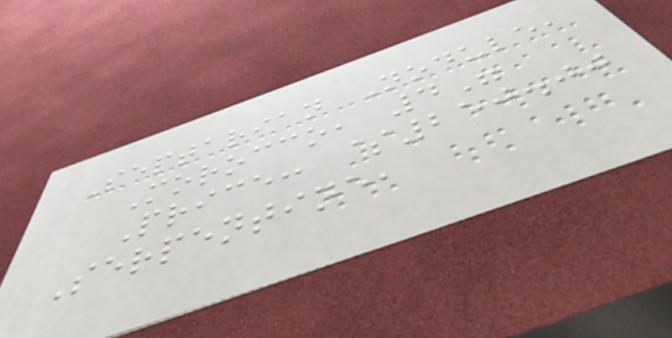Septarian Nodule,
Morocco, 4"
Price: $250.00
Serpentine,
